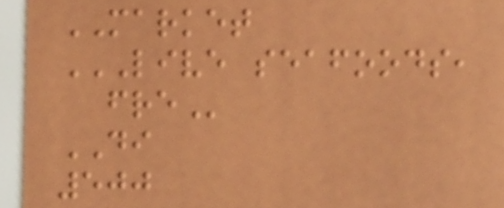MARKET
LIVE SEAFOODS,
FRE
DI
500
